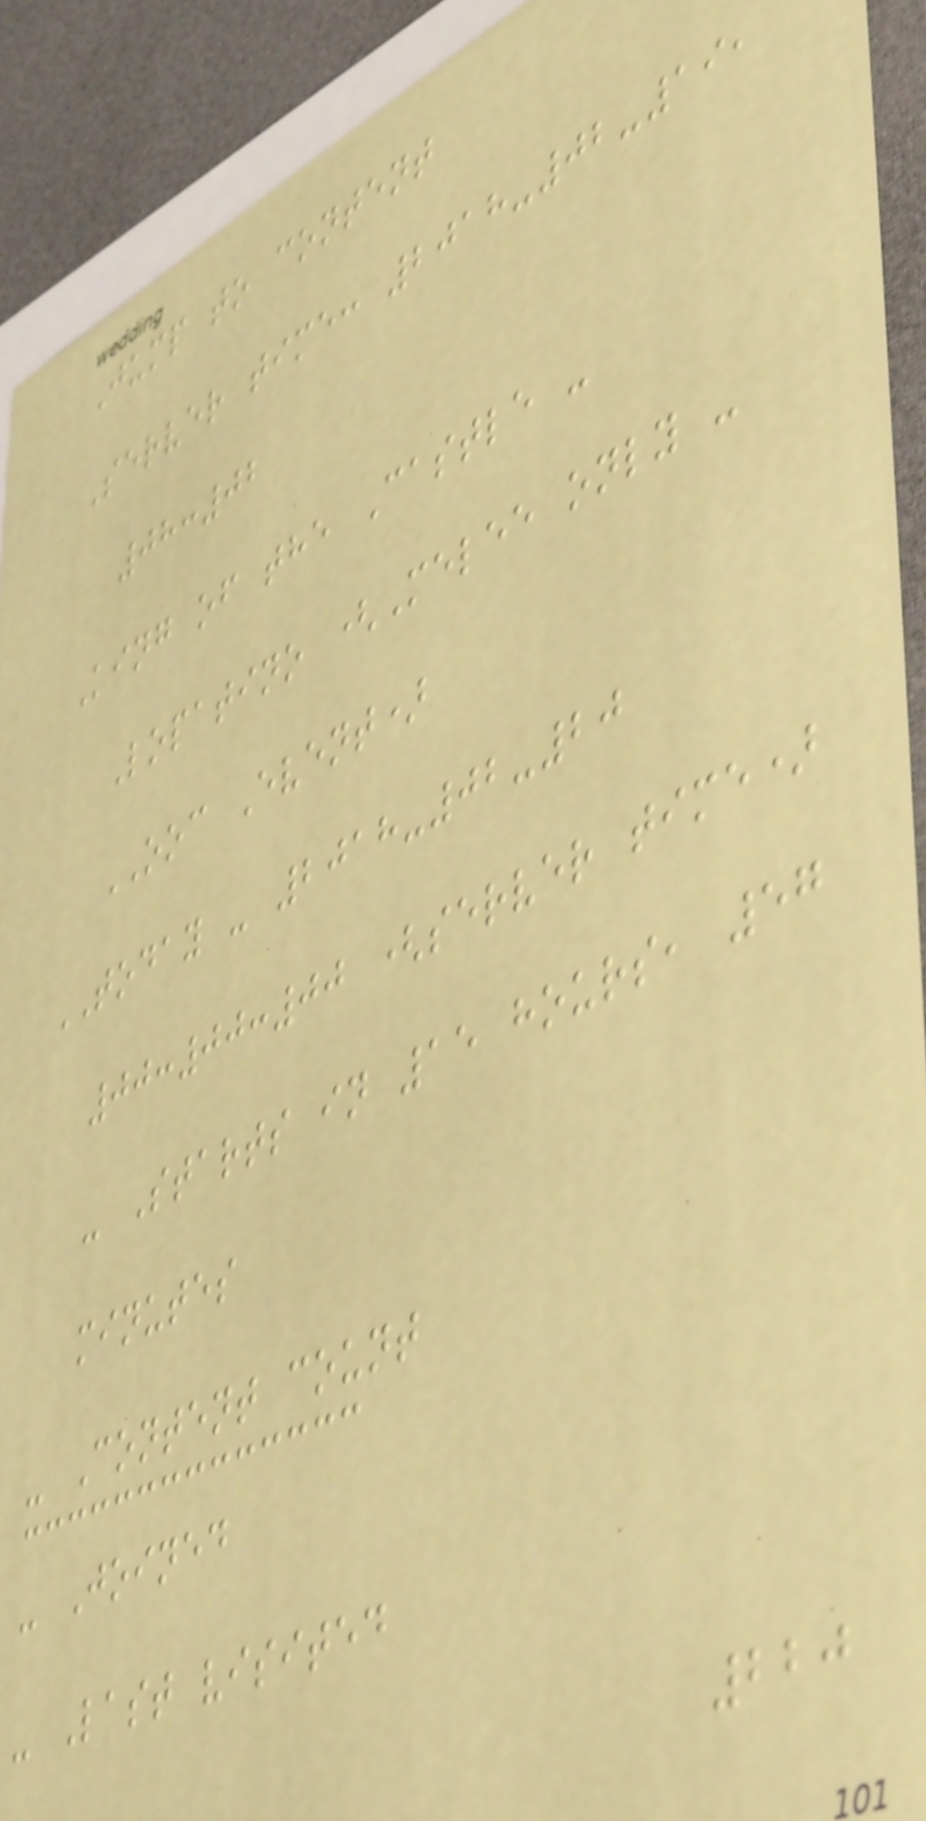Jump to content
Server time: 2018-02-19,
08:02
King of the Castle -
Lopatino (Melee only -
OOC Event)
TODAY - 2018-02-20
00:00:00 (server time)
- Starts in 15 hours, 57
minutes
- Content count
- Joined
- Last visited
220
